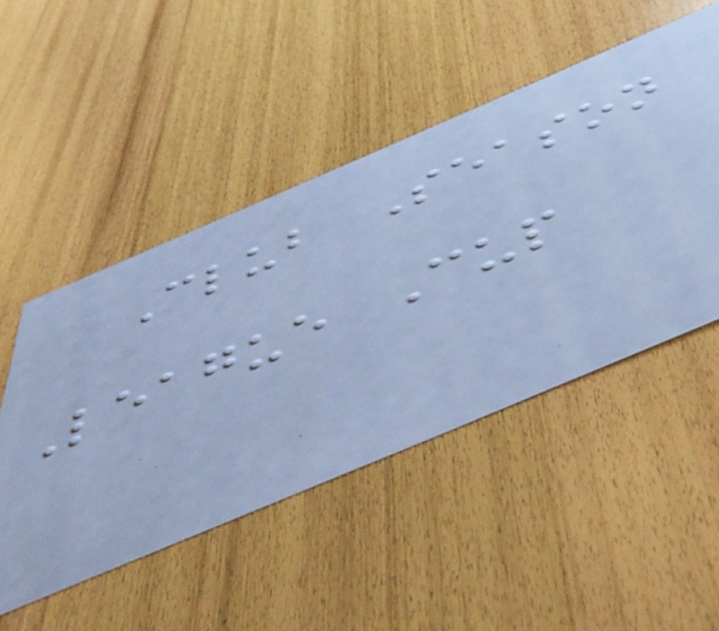Club Season
League Cup
